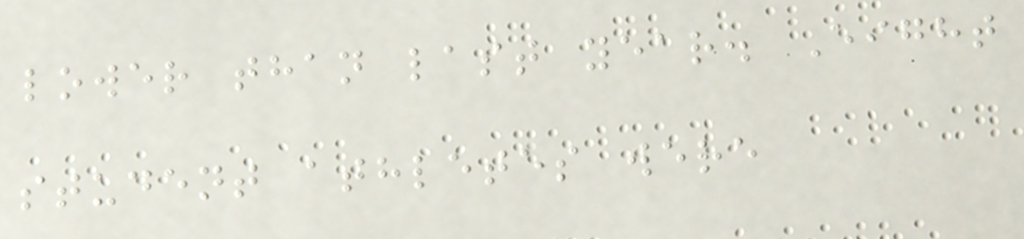lower than last year. Eight
student athletes were
